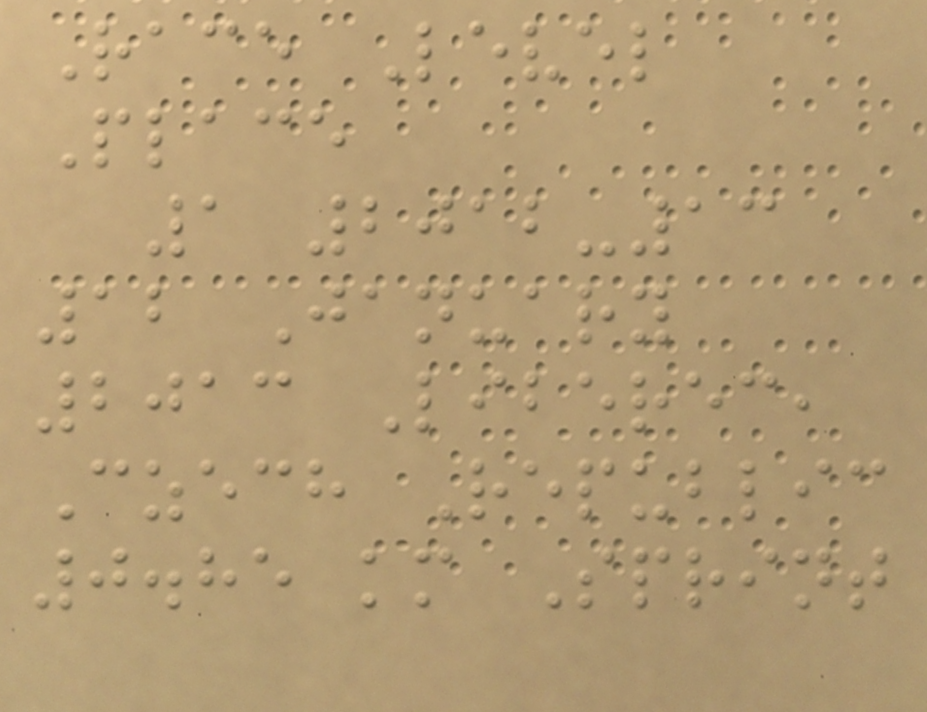Race Level
Place
1 2012-13
12 January
2013 Liberec,
Czech Republic
0.85 km Sprint
